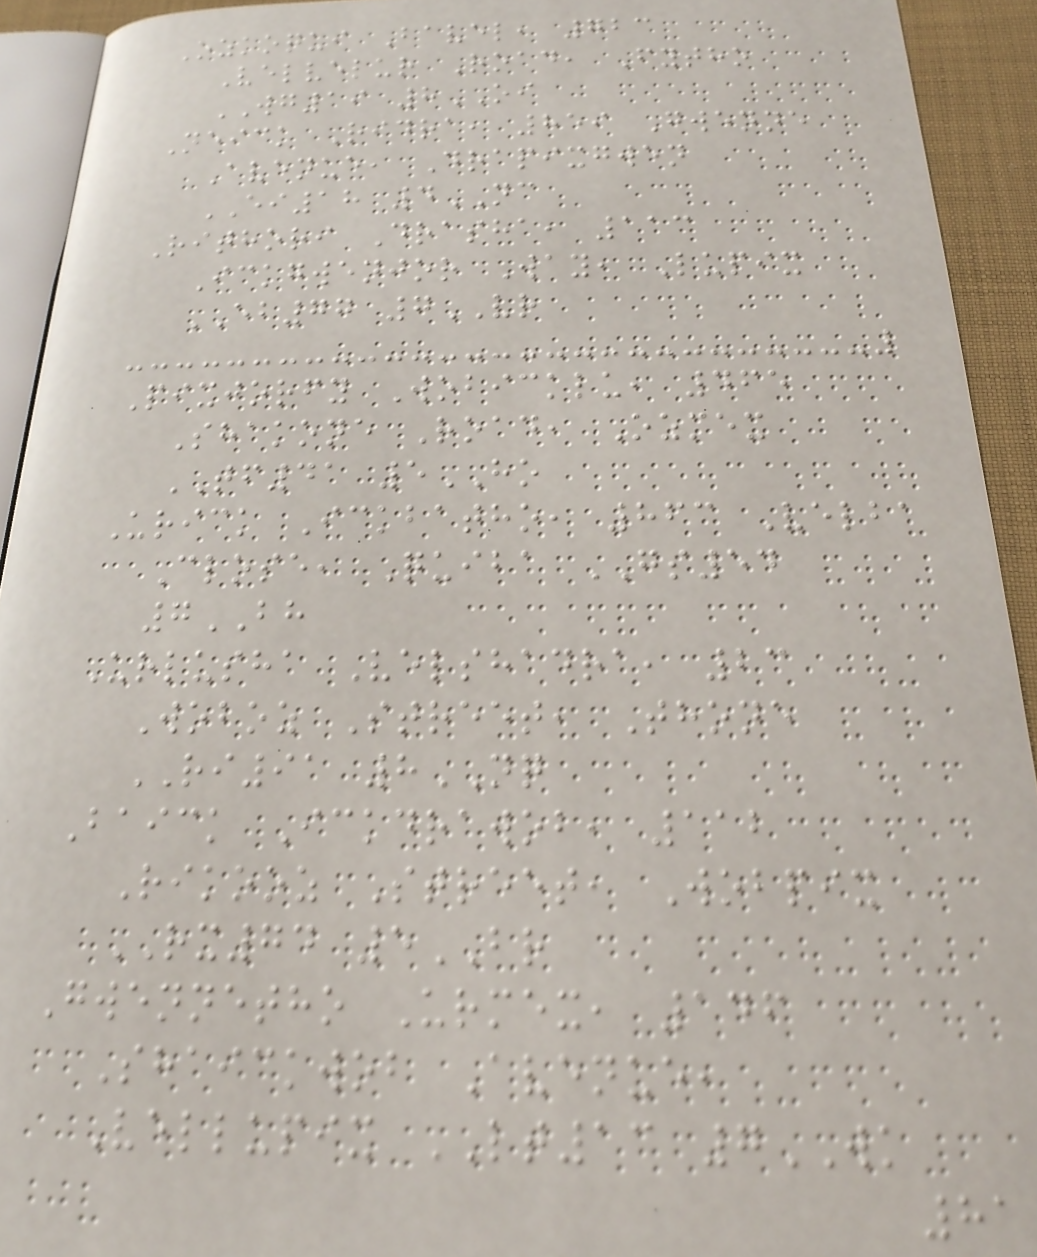Ozkoqui Bavel, 723
Velvelur Road, Fytho
WG19 8OI
Neick Ridra, 859 Gwenne
Avenue, Drapixgwen
EI18 4NC
Rithori Drasha, 113
Ickgwenjor Way, Lupix
EB77 7VR
Pixjorfy Wobicklu, 465
Shakone Road, Ozmex
TF41 5HO
Urick Ickbatho, 863 Velba
Close, Quiba GS54
7BH
Urlusha Velshadra, 23
Woboz Street, Thone
RI91 8NQ
Baick Ickdrawob, 112
Rikooz Street, Wobpix
RX74 5BR
Gwennetho Urmex, 146
Shaickwob Avenue,
Vellupix LT13 7WK
81
